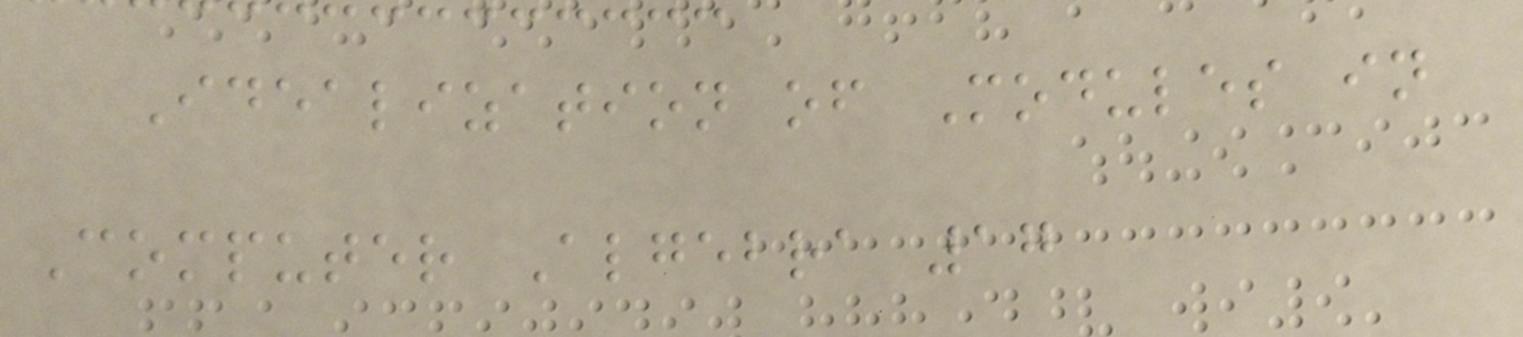Idealization of Modules in
Computer Algebra 17
